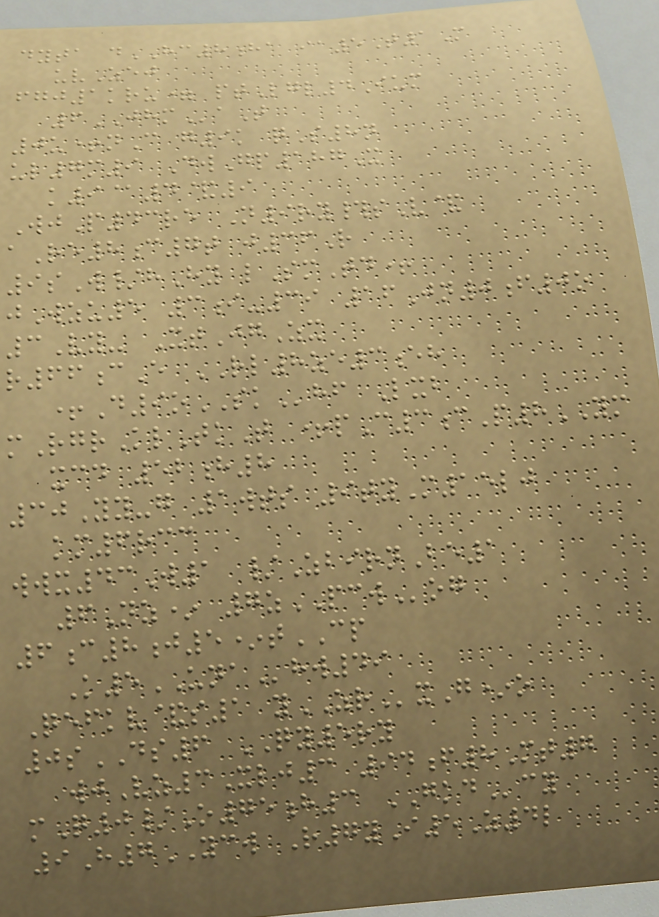dyta dHC8ha ia5T1M
uvZej
fgj1kru= ptLgl4Ium
6JHMaT
0u+nC g9k qS8n
ul7m9 DwGp187X
k9@4&9
WjP43re N9ry#sV&
aRe8c7t j36R
9sW/hHy lSmTd+
jWzu5 3i-39 16Jn0f0o
3Vy- XtJgZx
r66cE RL8ze3eh
+D9oSKhf Lxb
mRgrKlTkT +pC3cP8YM
xcd 52h8
30Yy-g 1wts 9tyM15lj
km6rcc
wwx43W1 /ZbirnBe1
6Nz* 7zPCWog
6c8j5*tCP
K5UNAhw49
Qefkv&s1 yZRxG*o
0sDS6 QY5ry
wjVz3Xlj3 94f8Mt7
mQ0/O75h3 GKDcy
9H7YCW R7yI5Z4l
